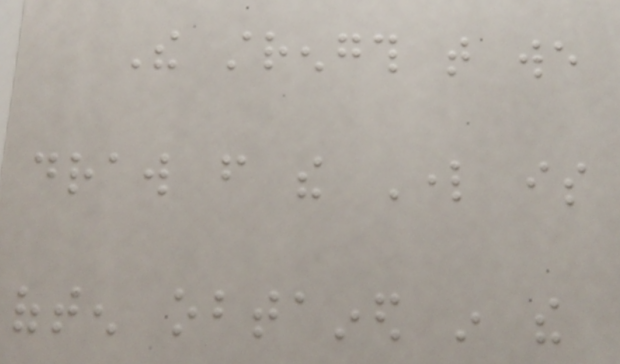The strength that we
draw from the Lord is
often obtained in the
